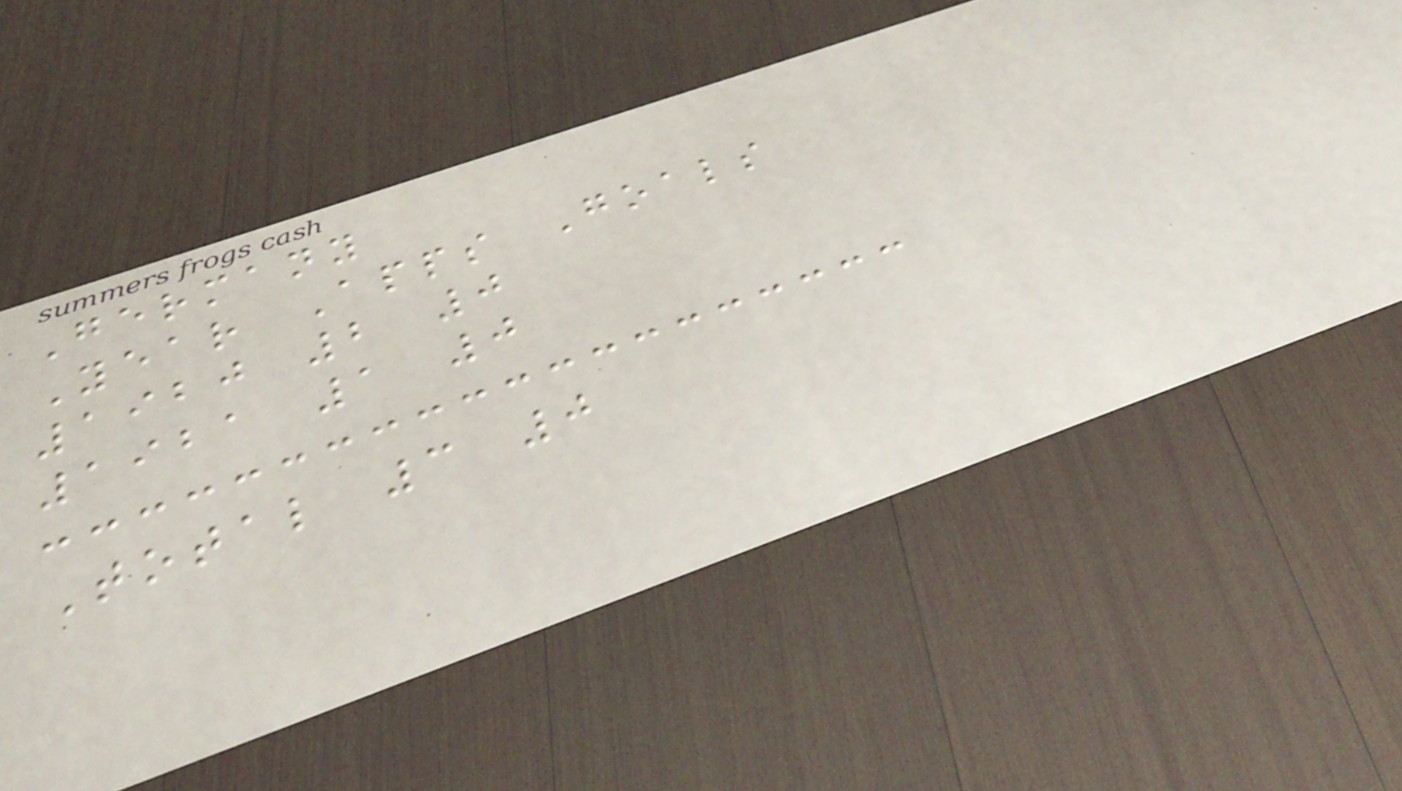Germany
Year Apps Goals
1920 2 0
1921 1 0
Total 3 0
